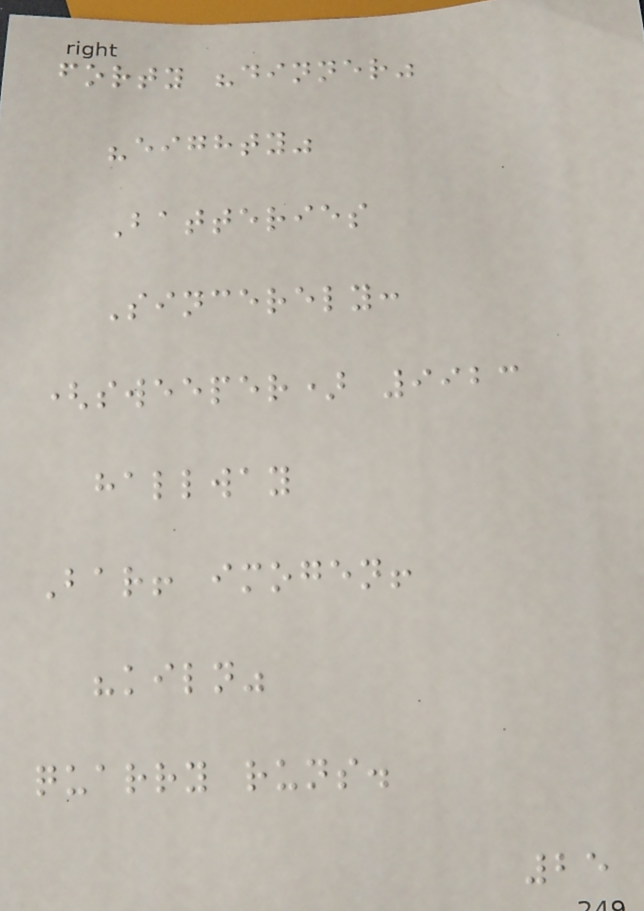forty "dinner"
"eighty"
Batteries
Sincerely:
(sweeper) 9923
hallway
Bar! imogen!
"kiln"
quarry runs.
25
